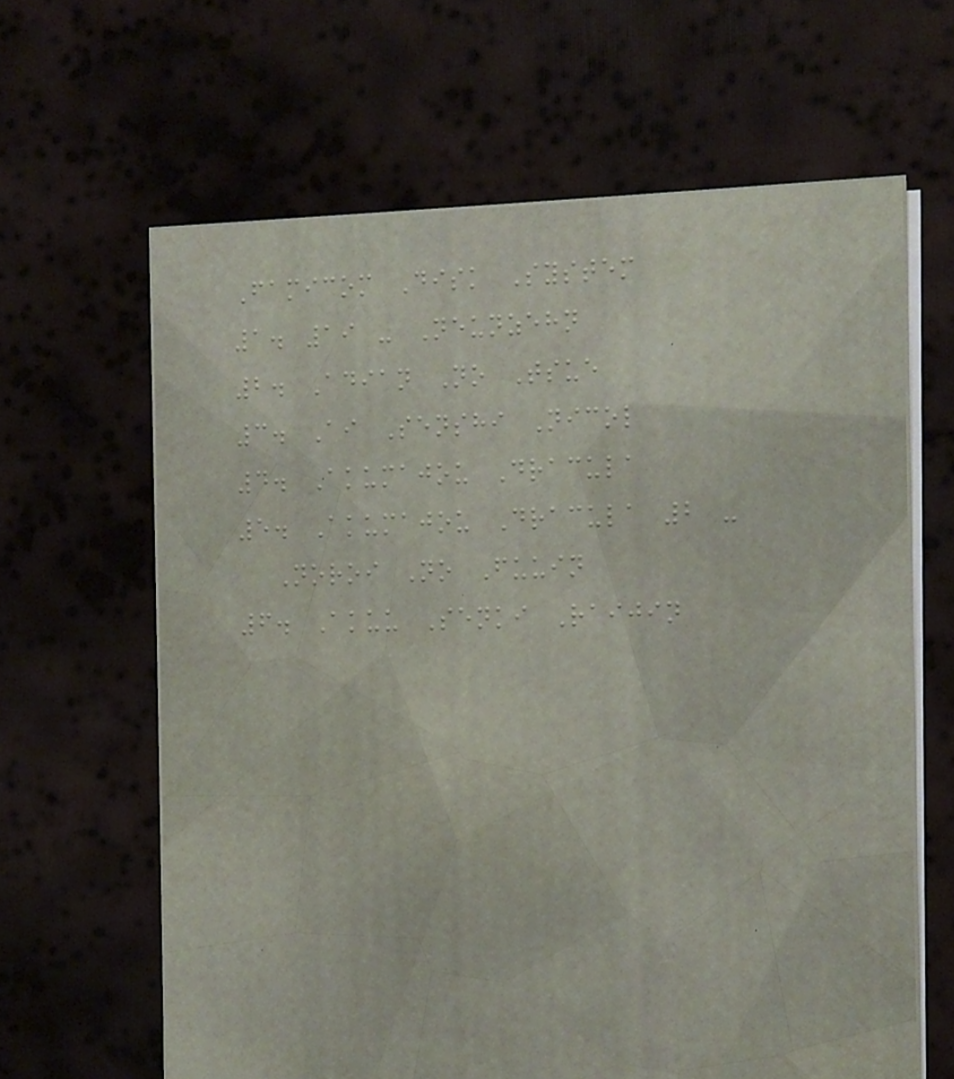Famicom Disk System
1. 19 - Neunzehn
2. Adian No Tsue
3. Ai Senshi Nicol
4. Akumajou Dracula
5. Akumajou Dracula 2 -
Noroi No Fuuin
6. Akuu Senki Raijin
